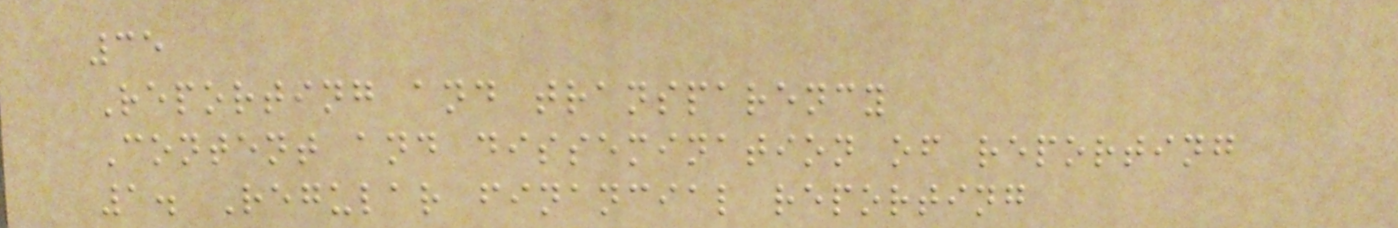35
Reporting and transparency
Content and dissemination of reporting
1. Regular financial reporting
